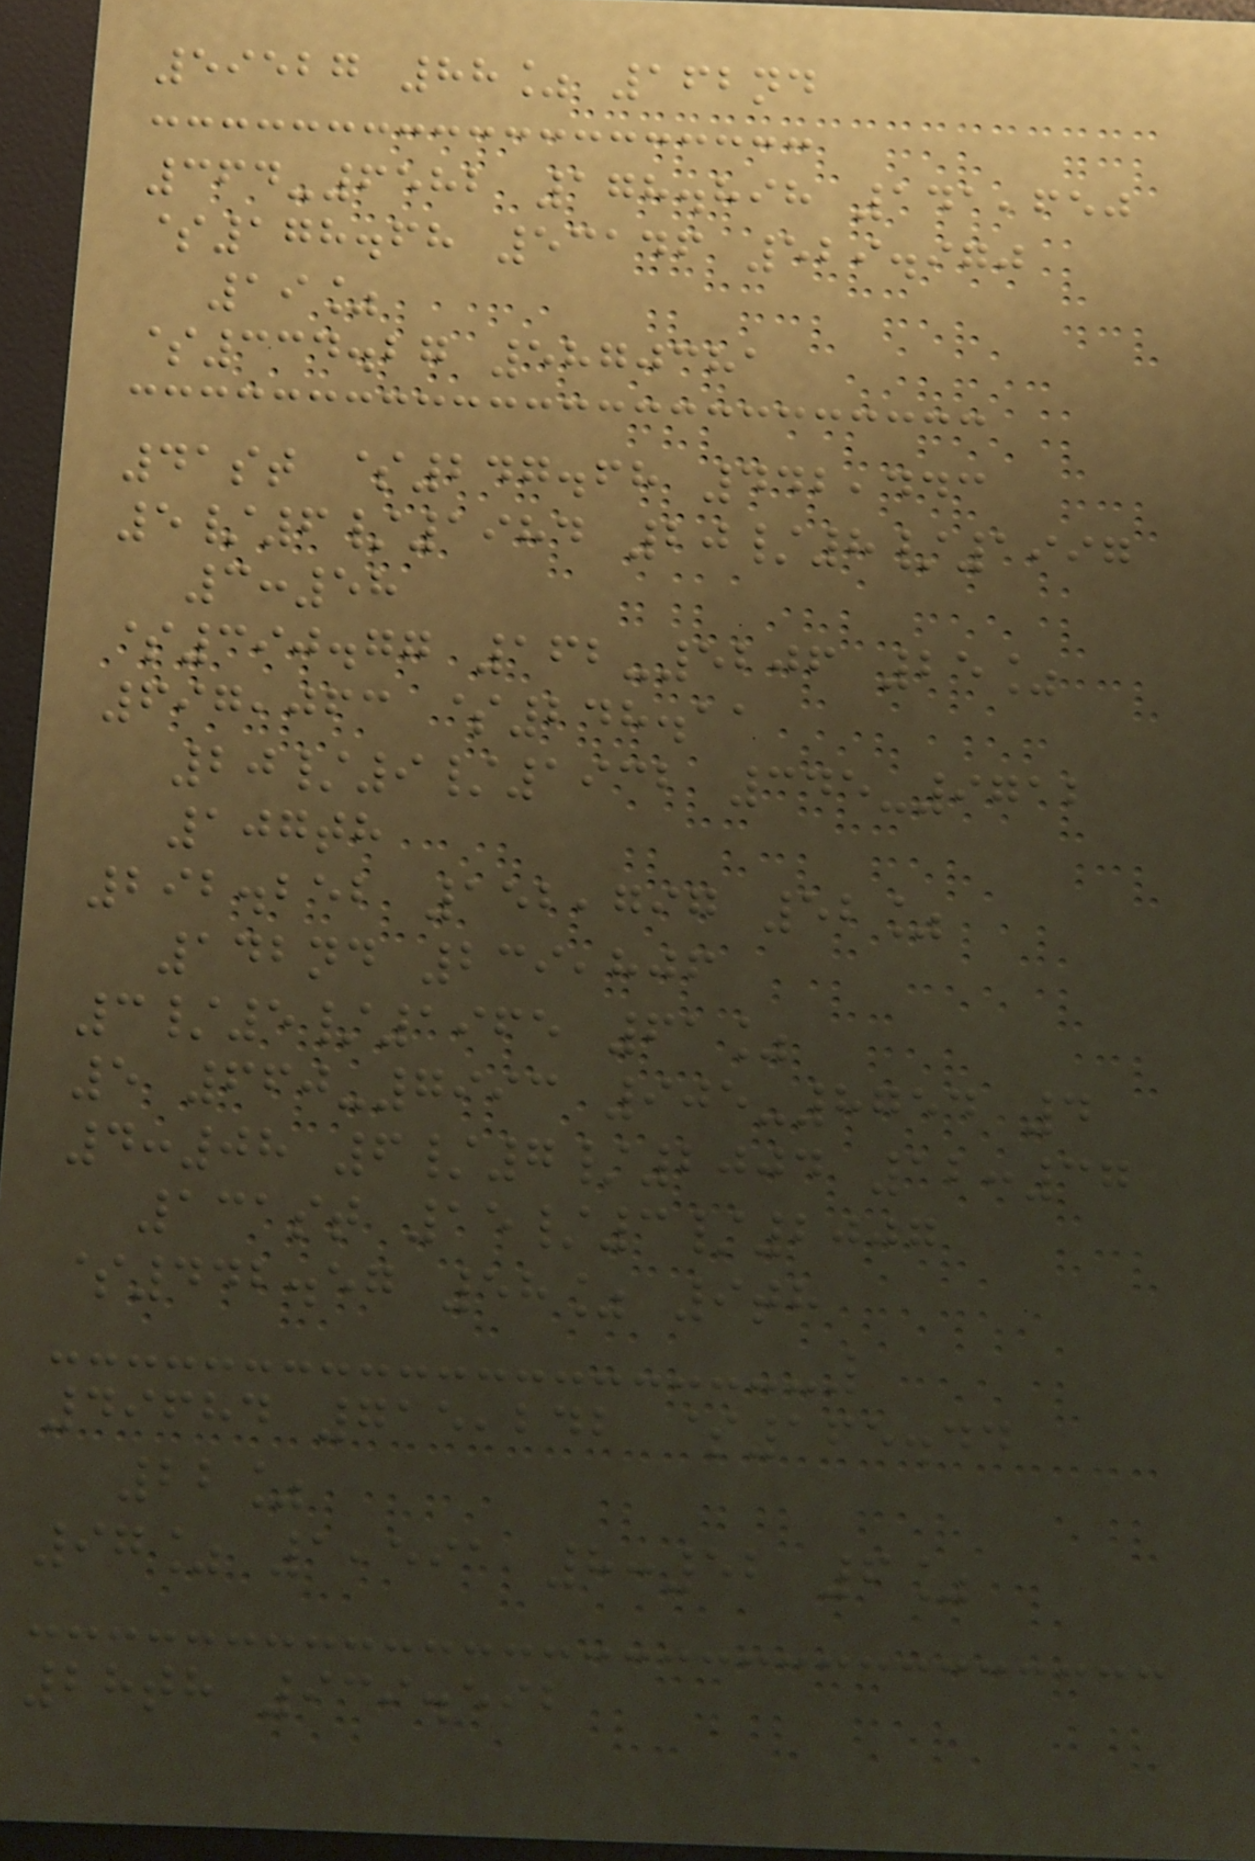59527 88% 162nd
364-6582 178.898 141,650
$178.68 53146 529.970
19%
$334.27 5870381
41st $247.68 442,443
5/6/1984 20/8/1997
3:58
$390.77 162-5206 25%
697,063 $248.11
20/9/1932 345-9712
107th
292.252 152,797 52%
142nd 239,806
3/5/1965 61%
5 660-7993 905-8754 4
4:08 6/7/2004 12:37
131st 15/3/2007
$442.57 58% 9th
49684 715,242 $165.44
22%
97% 1,591 8:52 6%
28th 939.592
